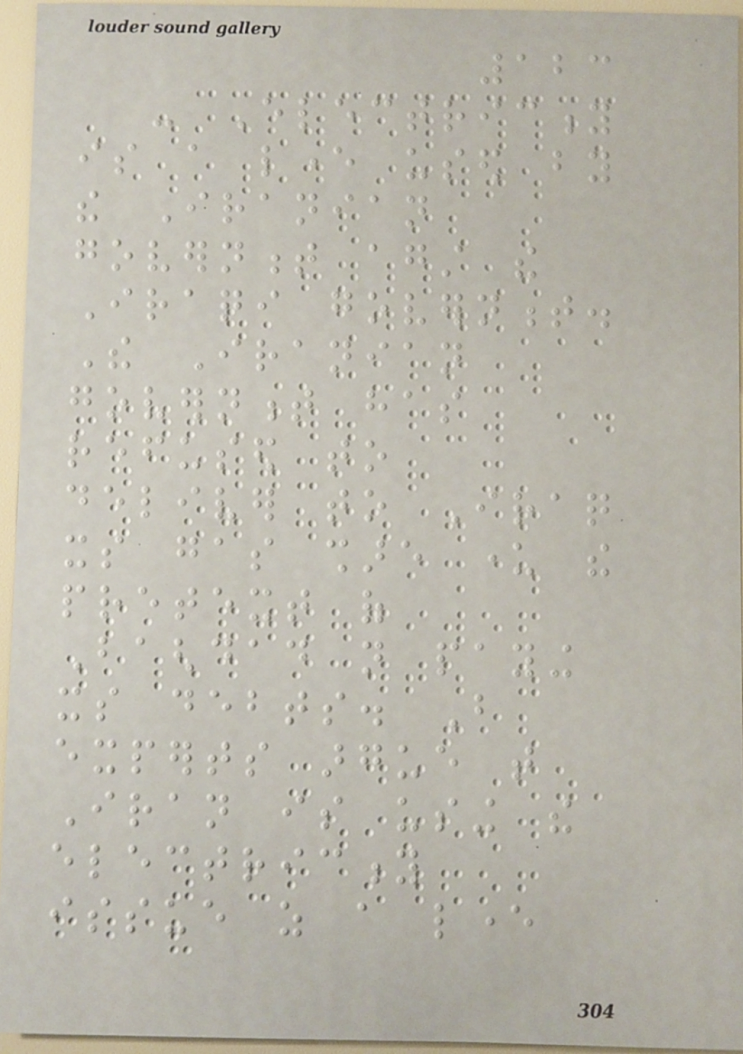123
- Electricity
is a lever used by
the Iranian
government against the
Iraqi government.
The Iranian
government has
refused to
deliver to Iraq
its gas share under the
pretext of
Baghdad not paying
its debts. But
experts argue that
Iran is using the
electricity
issue as a lever
